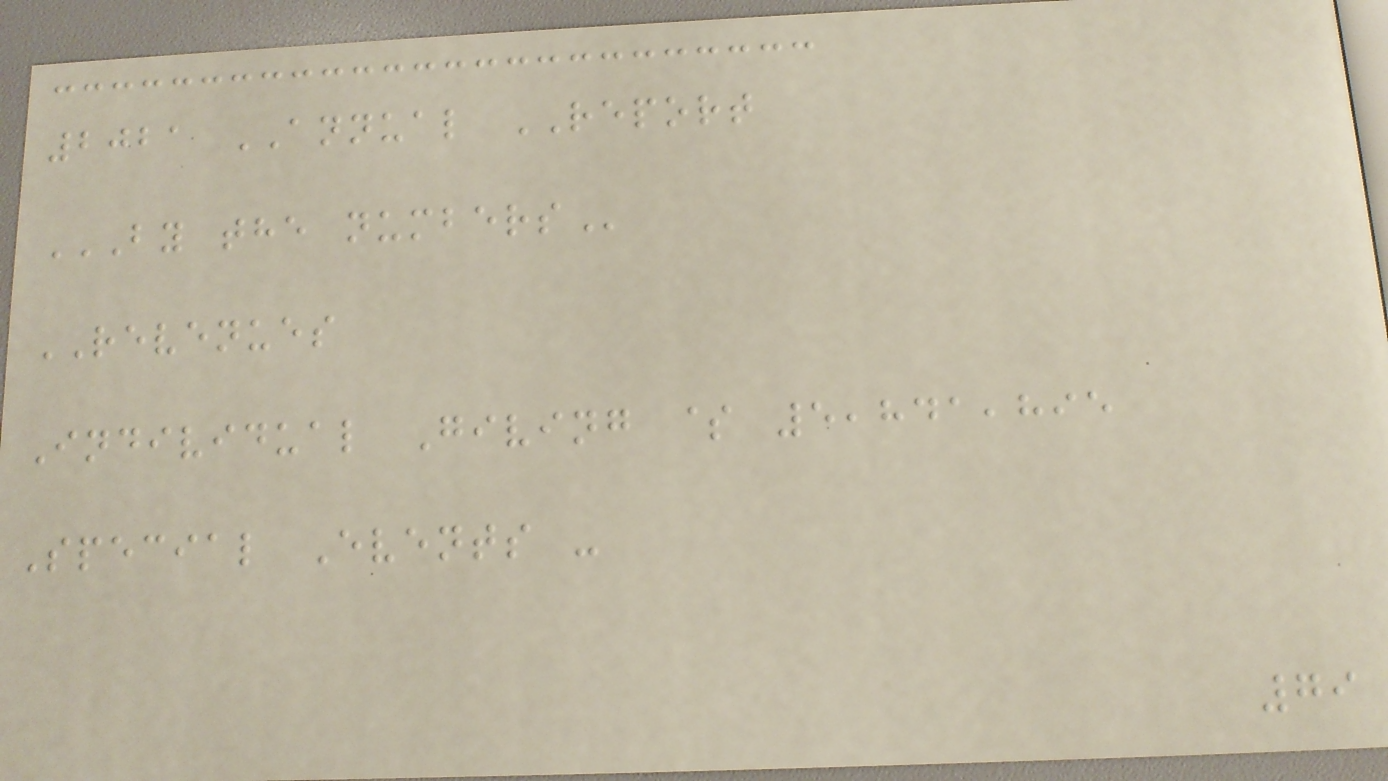2021 ANNUAL REPORT
BY THE NUMBERS
REVENUES
Individual Giving $ 5,841,895
Special Events -
79
